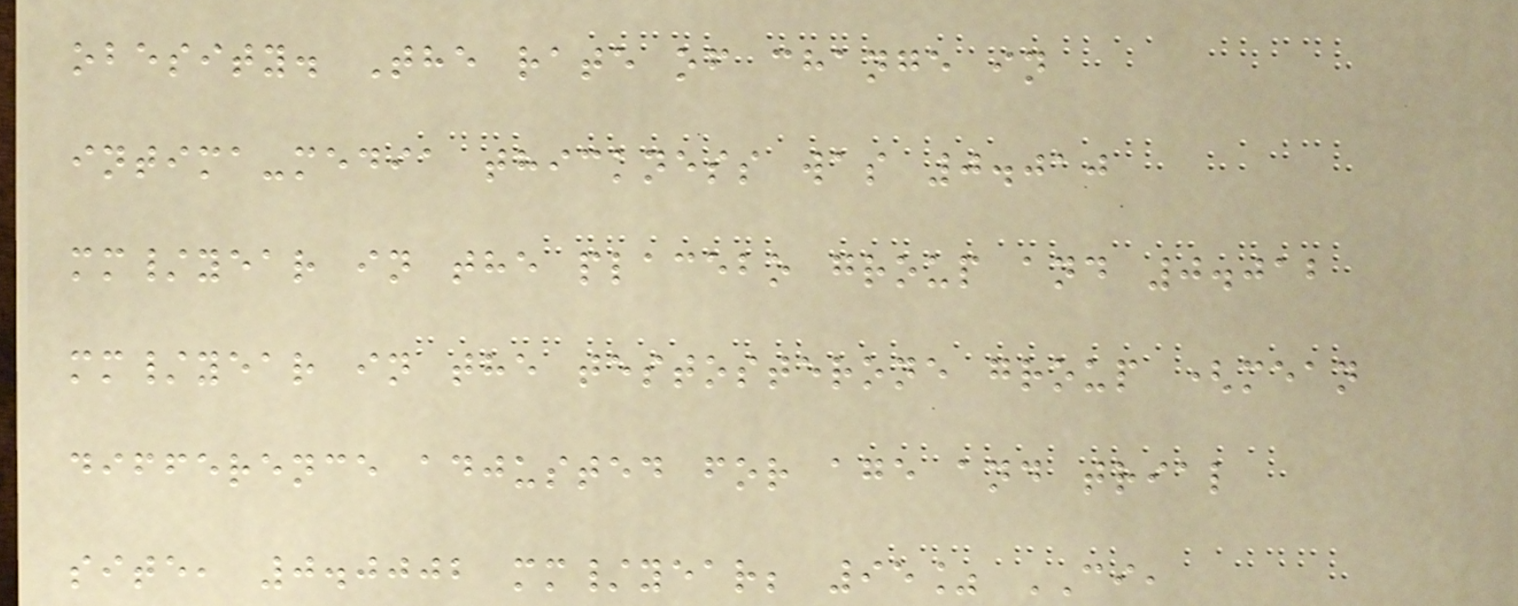obesity. The rate of change in
intima-media thickness was 0.010
mm/year in the placebo group and 0.012
mm/year in the testosterone group (mean
difference adjusted for age and trial
site, 0.0002 mm/year; 95% CI,
